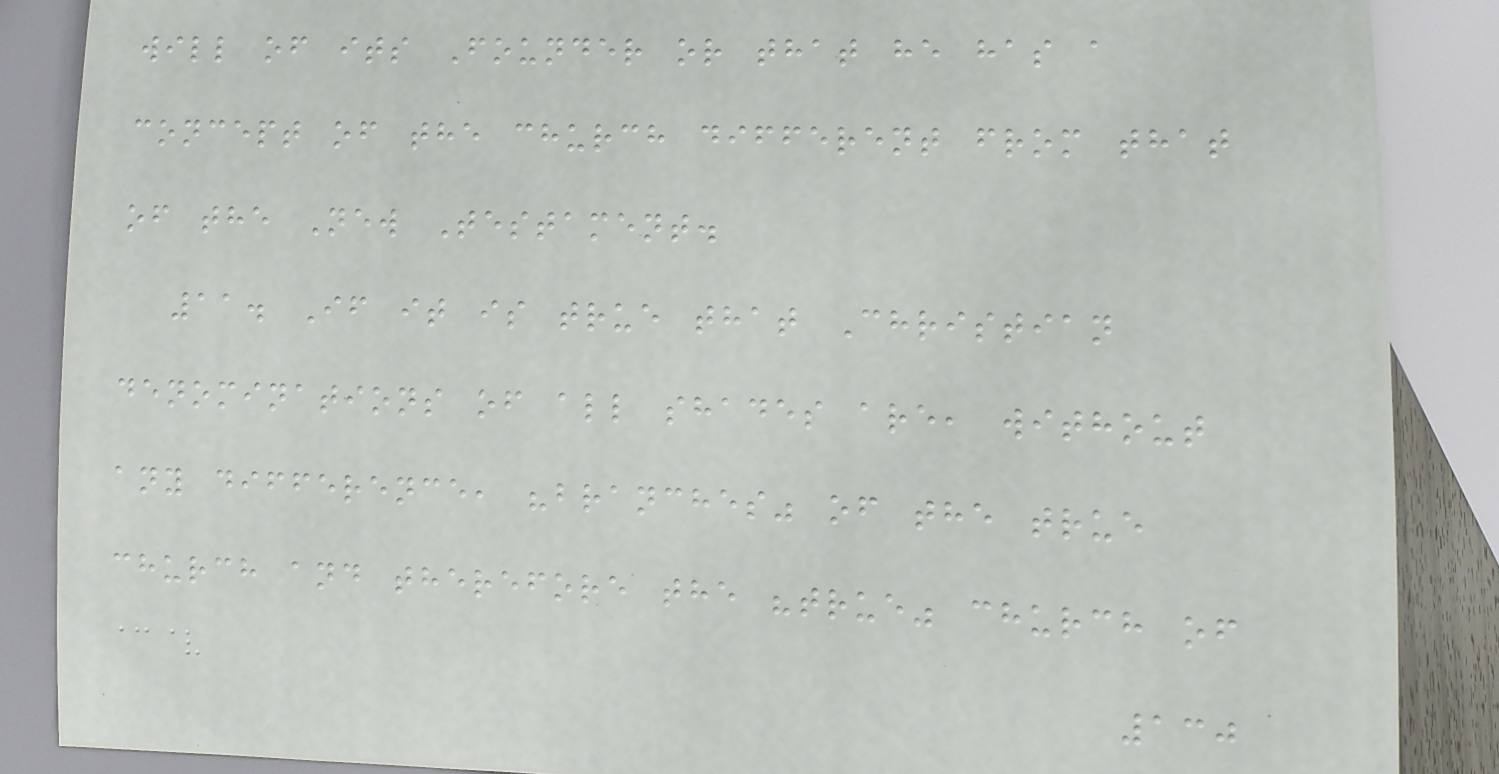will of its Founder or that he has a
concept of the church different from that
of the New Testament.
11. If it is true that Christian
denominations of all shades are, without
any difference, "branches" of the true
church and therefore the "true" church of
130
